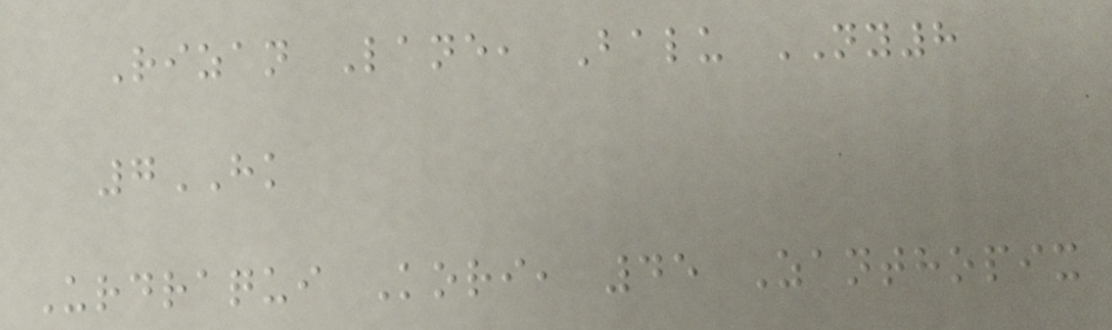Rizan Lane, Balu NY8
7HK
Urdraqui Kori, 45 Zanthopix
